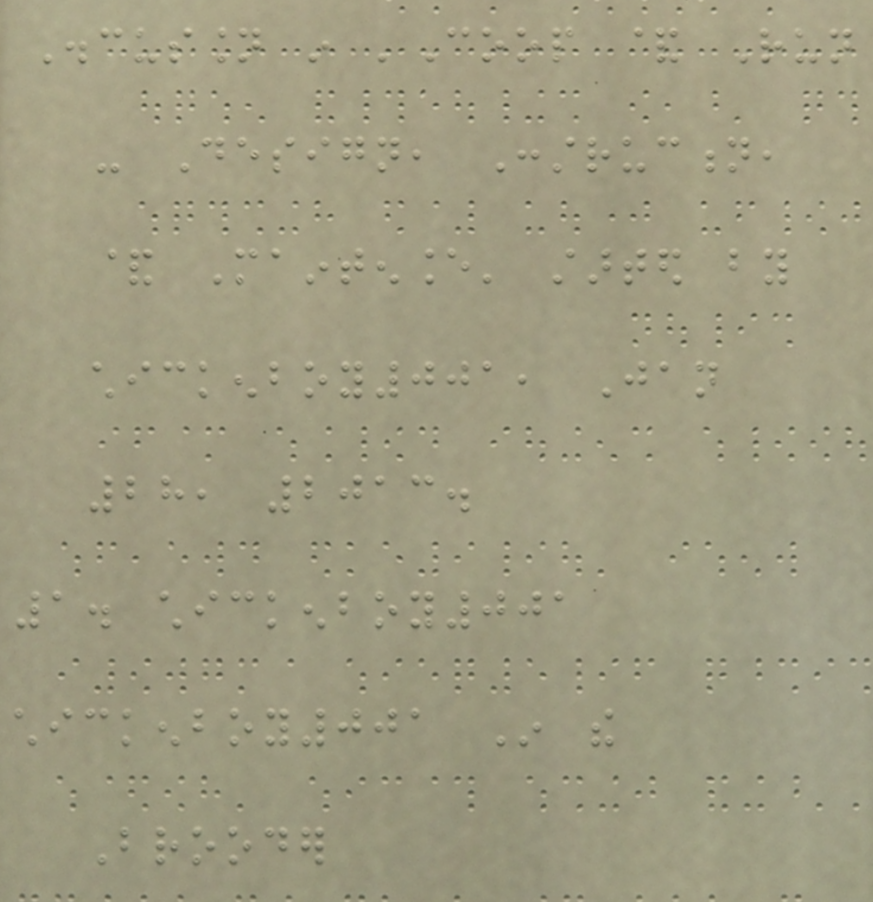Discussion in 'Coop & Run
- Design, Construction,
& Maintenance' started by
chickenboy001, Jan
28, 2013.
1. chickenboy001
chickenboy001 In the
Brooder
